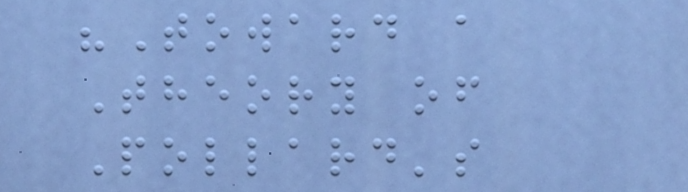"Toward a
Theory of
Pollard's
